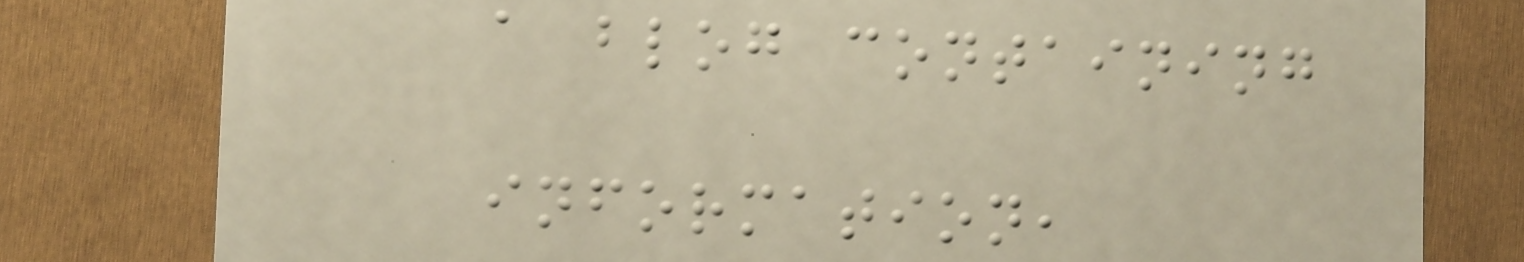a blog containing
information,
